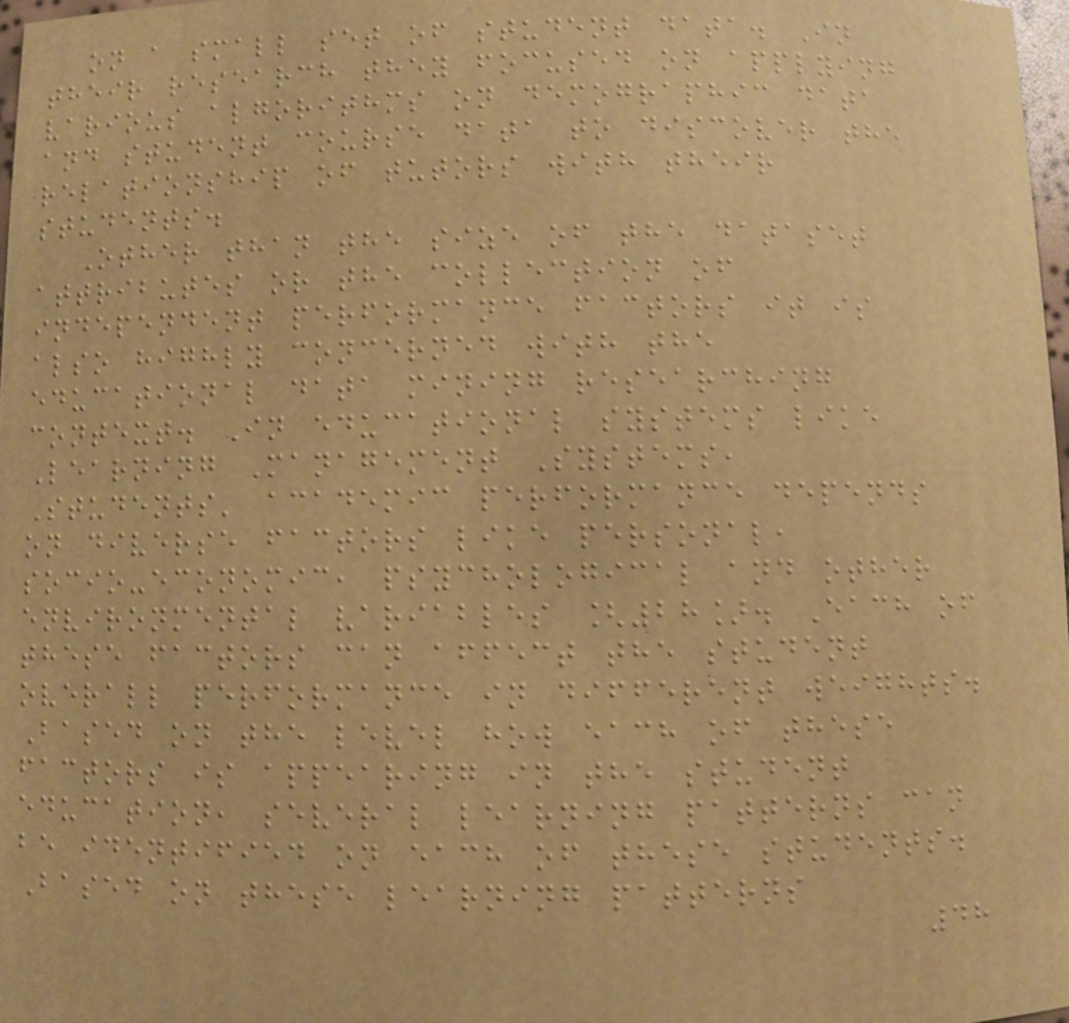on a small set of student data. In
their research they focused on applying
various algorithms on demographic data
and student course data to discover the
relationship of tutors with their
students.
Other than the size of the dataset
attributes or the collection of
independent performance factors it is
also highly concerned with the
educational data mining researching
context. In educational systems like
Learning Management Systems,
Students' academic performance depends
on diverse factors like personal,
socio-economic, psychological and other
environmental variables [28]. Each of
these factors can affect the student
overall performance in different weights.
Based on the level how each of these
factors is appearing in the student
education, several learning patterns can
be identified on each of these students.
Based on these learning patterns
48
